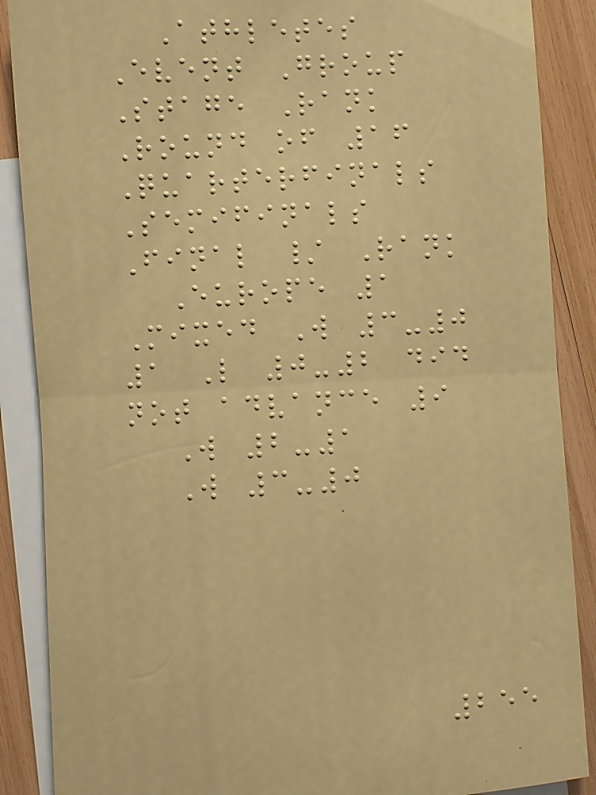Athletes
Event Group
Stage Rank
Round of 16
Quarterfinals
Semifinals
Final / Rank
Europe 1
Mixed W 3-0
1 L 0-2 did
not advance 9
W 2-1
W 3-0
255
